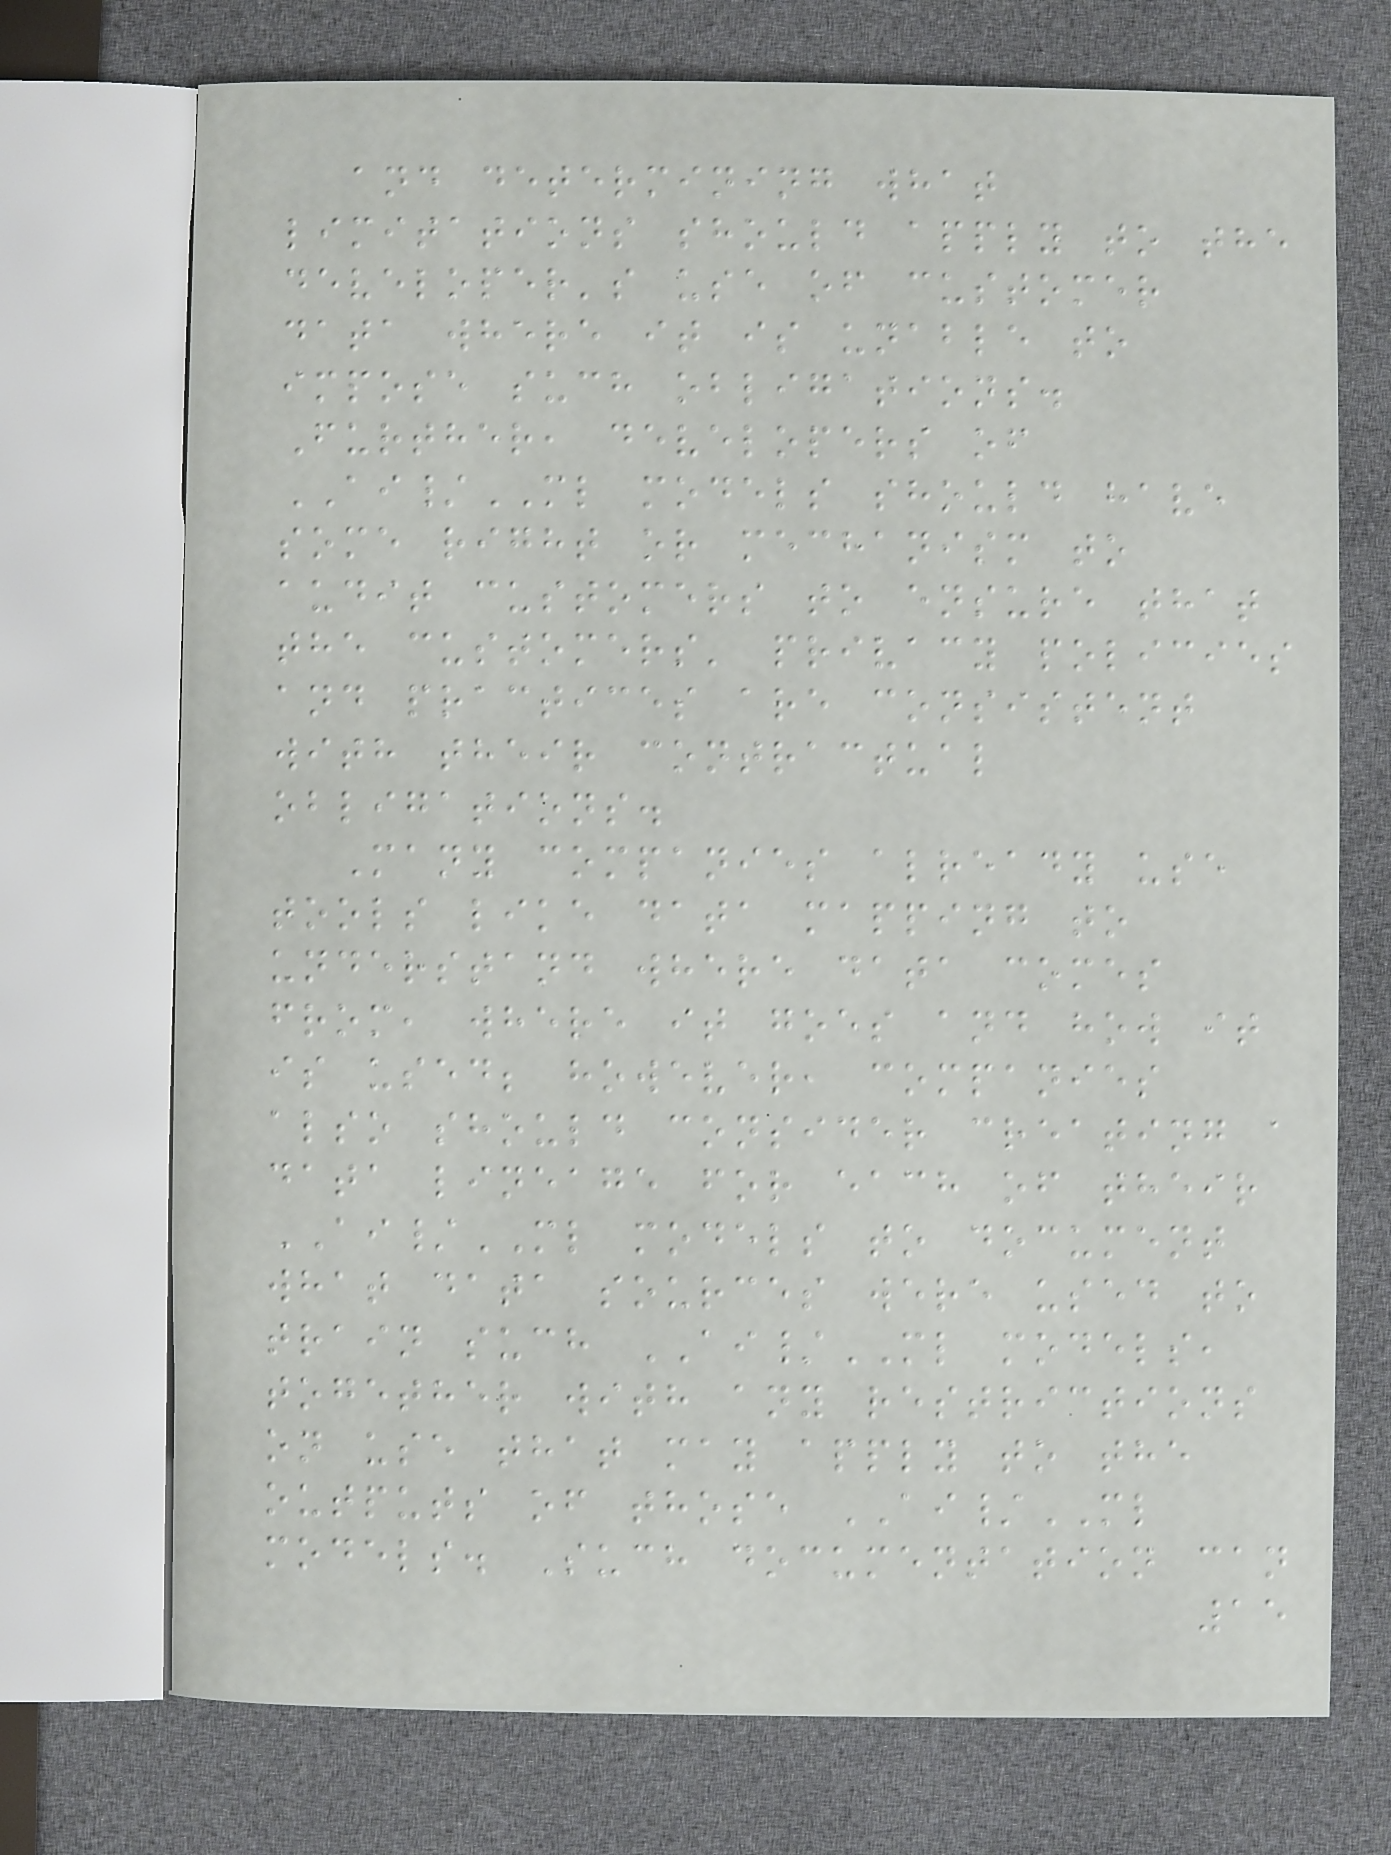and determining what
limitations should apply to the
developer's use of customer
data where it is unable to
impose such obligations.
Further, developers of
AI/ML models should have
some right or mechanism to
audit customers to ensure that
the customers' privacy policies
and practices are consistent
with their contractual
obligations.
Many companies already use
tools like data mapping to
understand where data comes
from, where it goes and how it
is used; however, companies
also should consider creating a
data lineage for each of their
AI/ML models to document
what data sources were used to
train such AI/ML models,
together with any restrictions
on use that may apply to the
outputs of those AI/ML
models. Such documentation can
15
